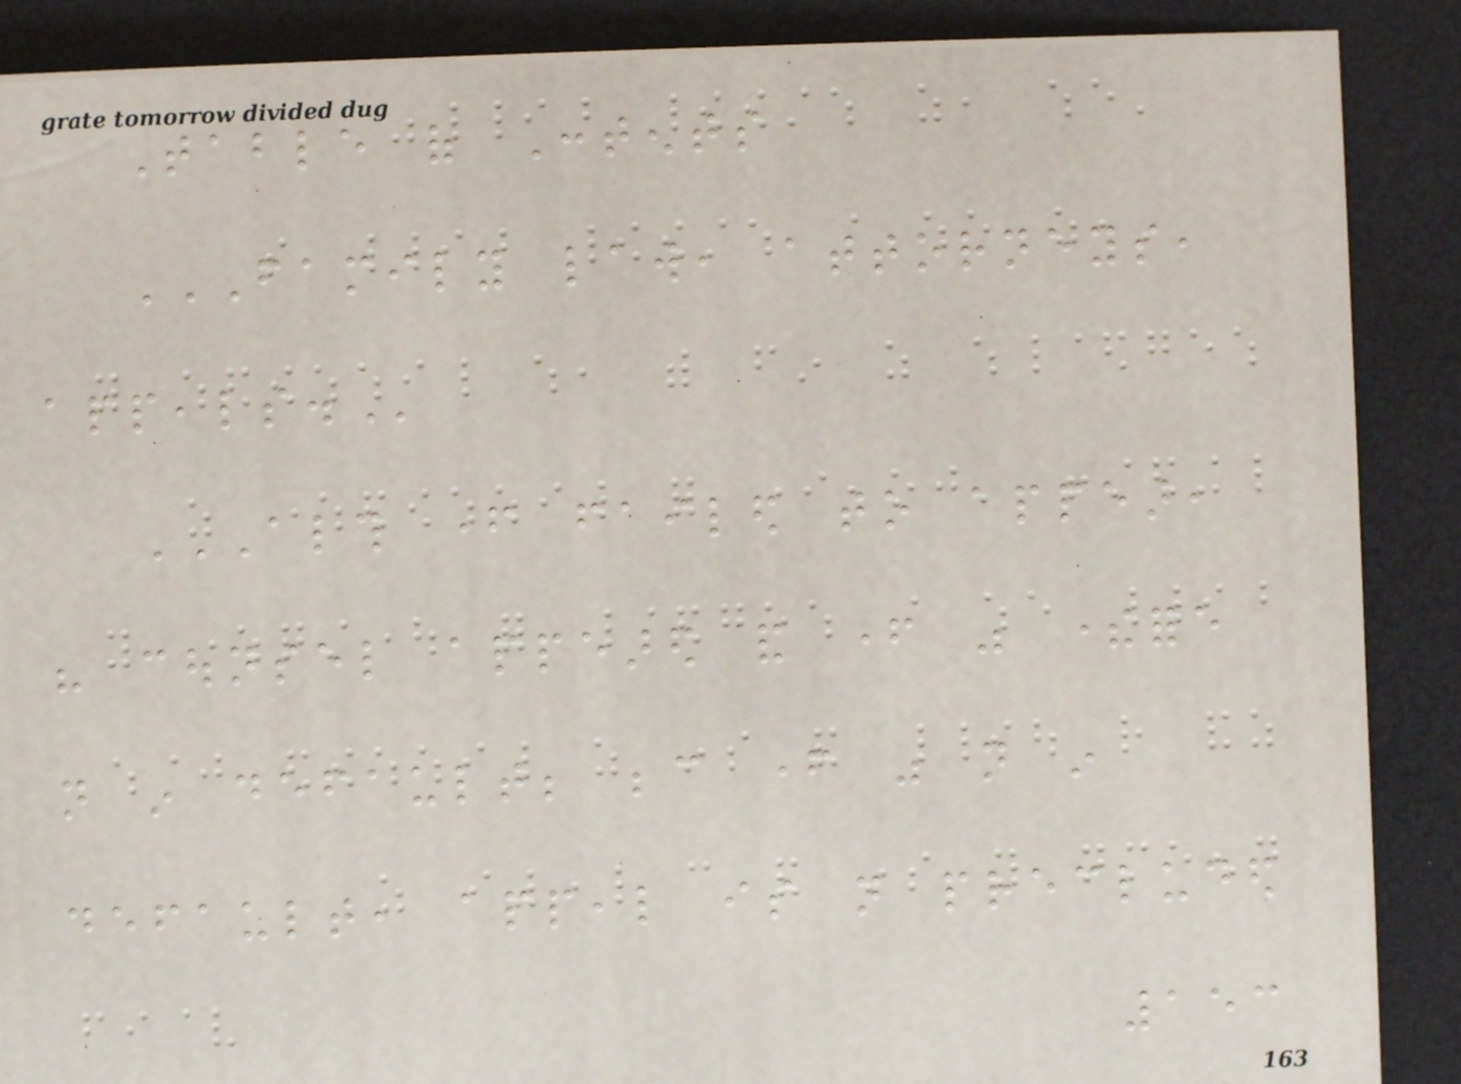Table of Contents
FAMILY LAW, ATTORNEYS,
APPEALS.
ALTHOUGH FATHER FAILED TO APPEAR,
HIS COUNSEL APPEARED AND FATHER WAS THEREFORE
NOT IN DEFAULT; BECAUSE FATHER WAS NOT IN
DEFAULT, APPEAL IS NOT PRECLUDED
153
